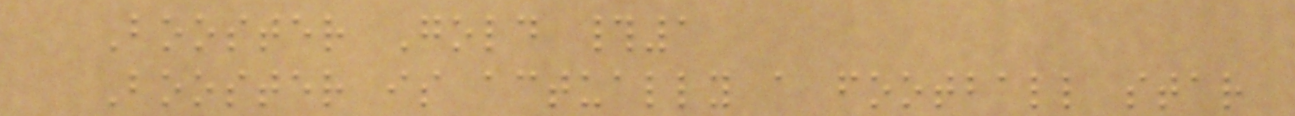Booster Gold #1
Booster is actually a football star
